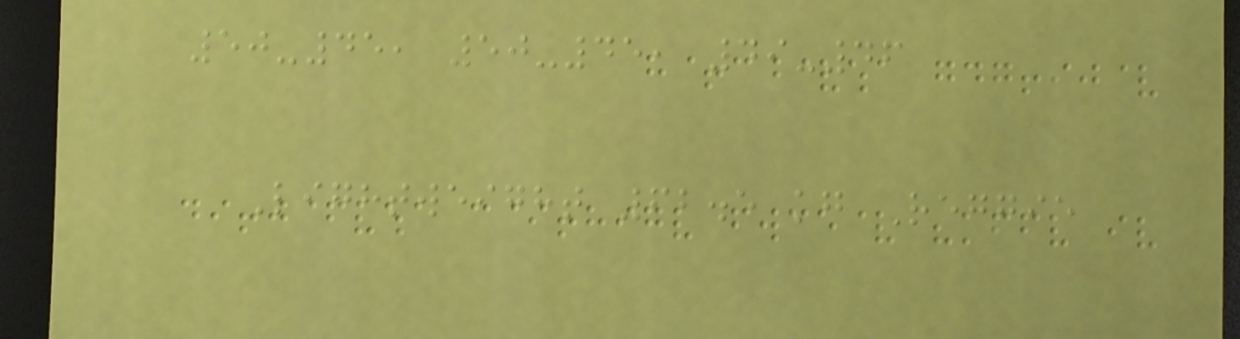50-45, 50-45, 49-46
Lightweight 62.5 kg Reggie
